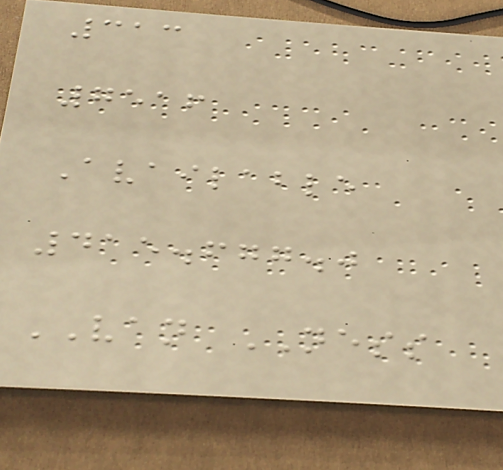313
7516
Available
415.677.0
VAN NESS
